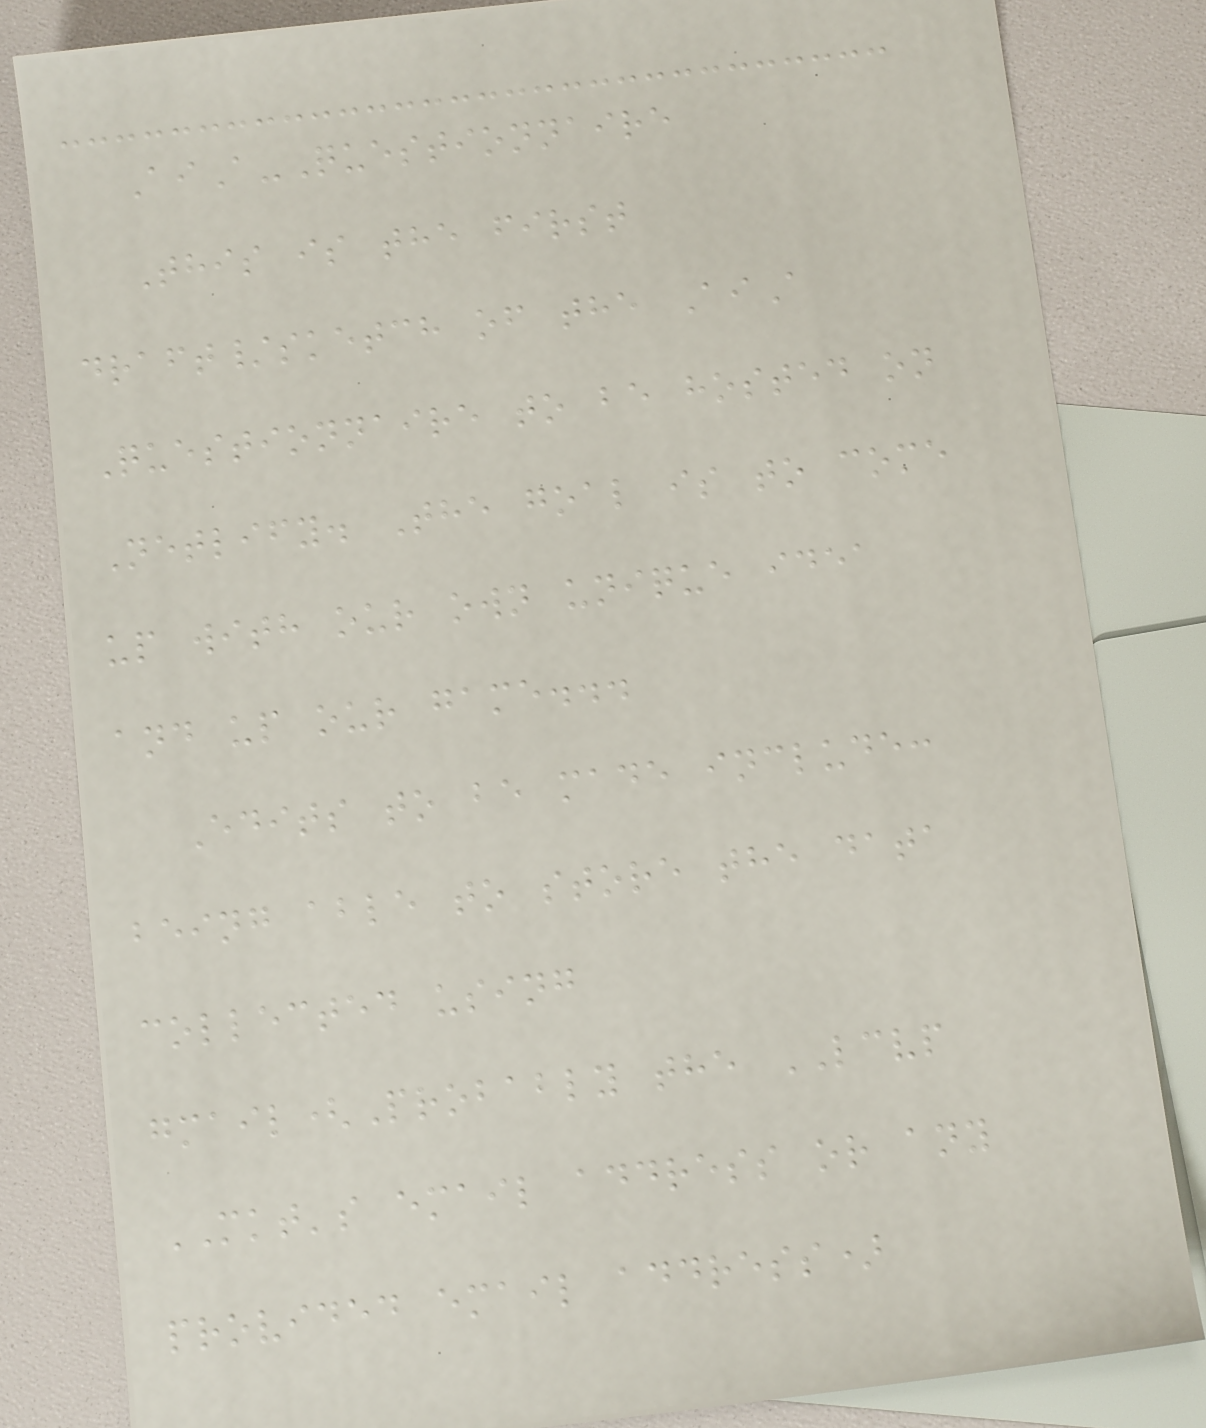AiA-Questionnaire
This is the first
draft/sketch of the AiA
Questionnaire to be hosted on
Netlify. The goal is to come
up with our own unique idea
and up our game...
Edits to be made include:
being able to store the data
collected using
gmail(Probably the LCVP
MKT's email address or any
provided email address)
